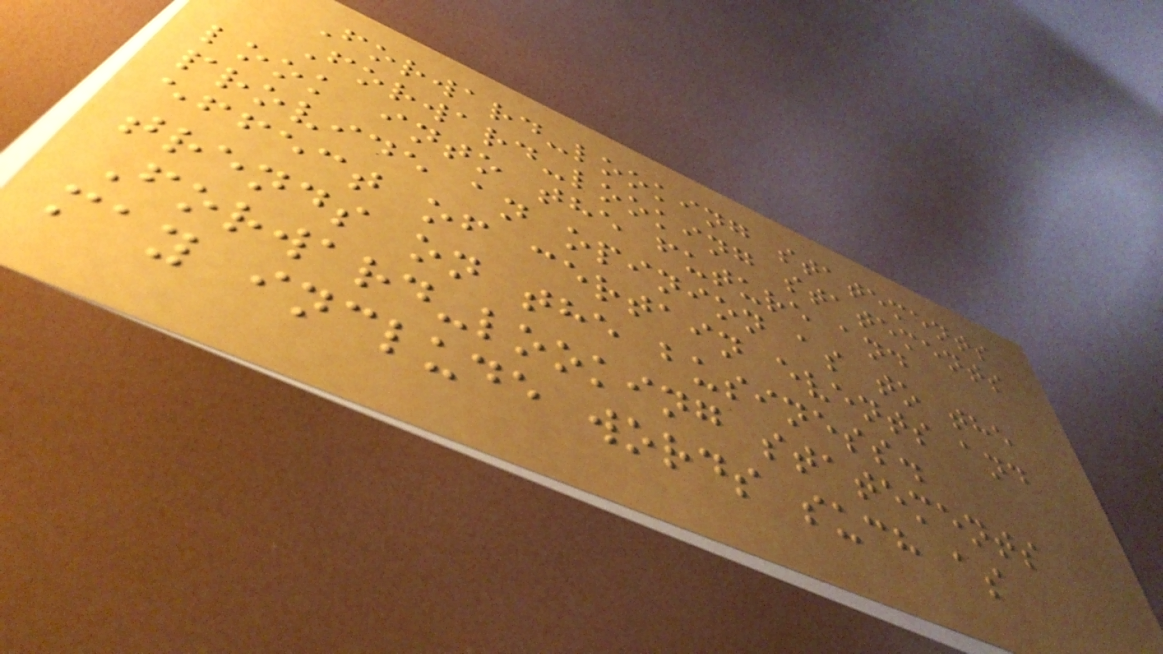Forward-looking statements
Forward-looking statements
look into the future and
provide an opinion as to the
effect of certain events and
trends on the business.
Forward-looking statements
may include words such as
